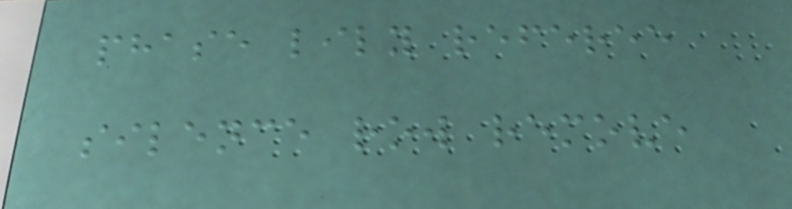phase lily referee
silence row remove
